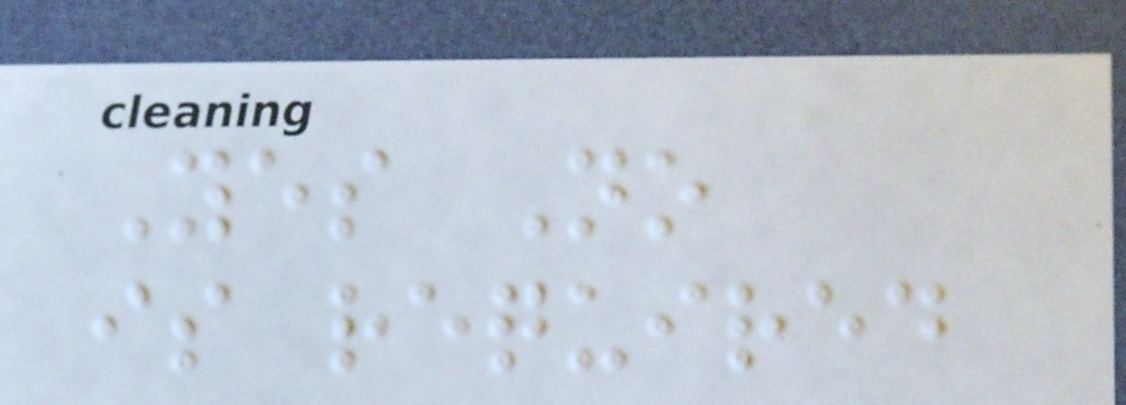Yes No
is required
